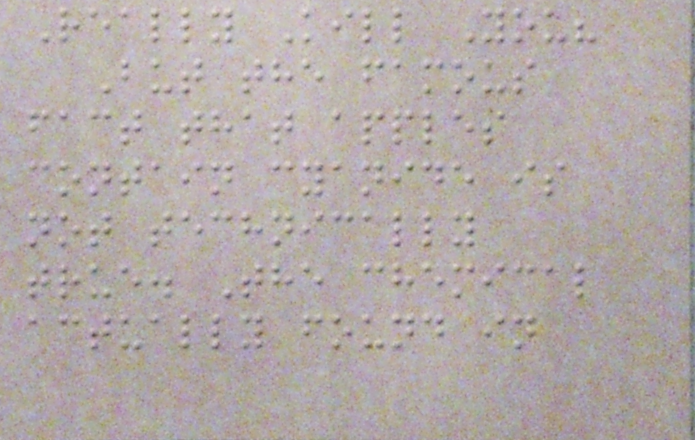Really Kill You?
But the famous
fact that apples
contain cyanide is
not technically
true. The chemical
actually found in
